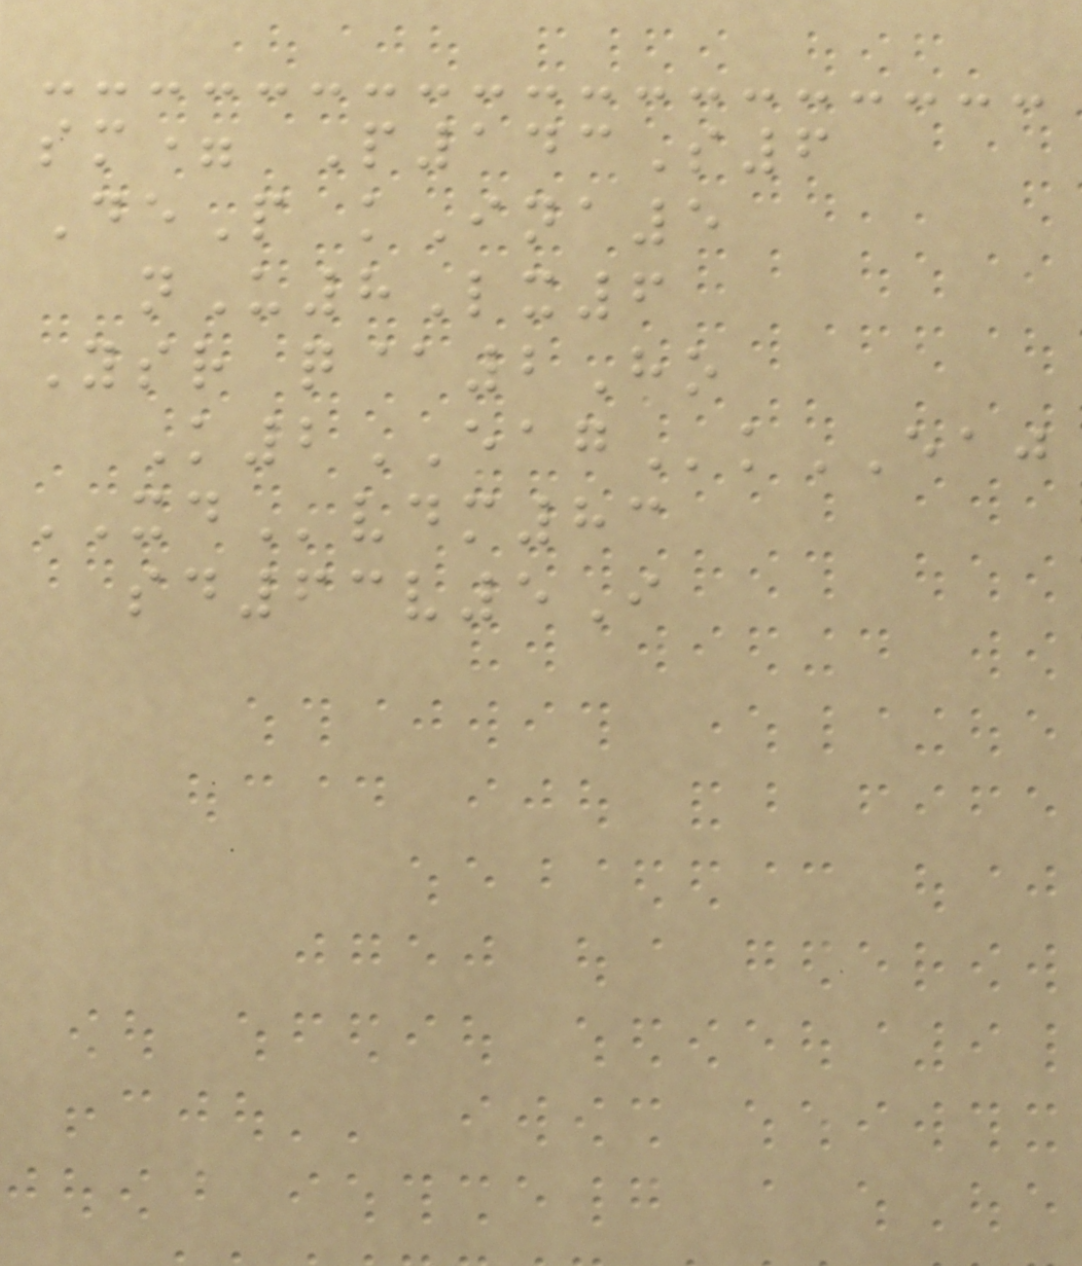sm= P143S6
DeP kIna5
nU8Lx6
Ysr q@2Ho
K2EAGkEAJ
XDvdm83
sd63v5I
